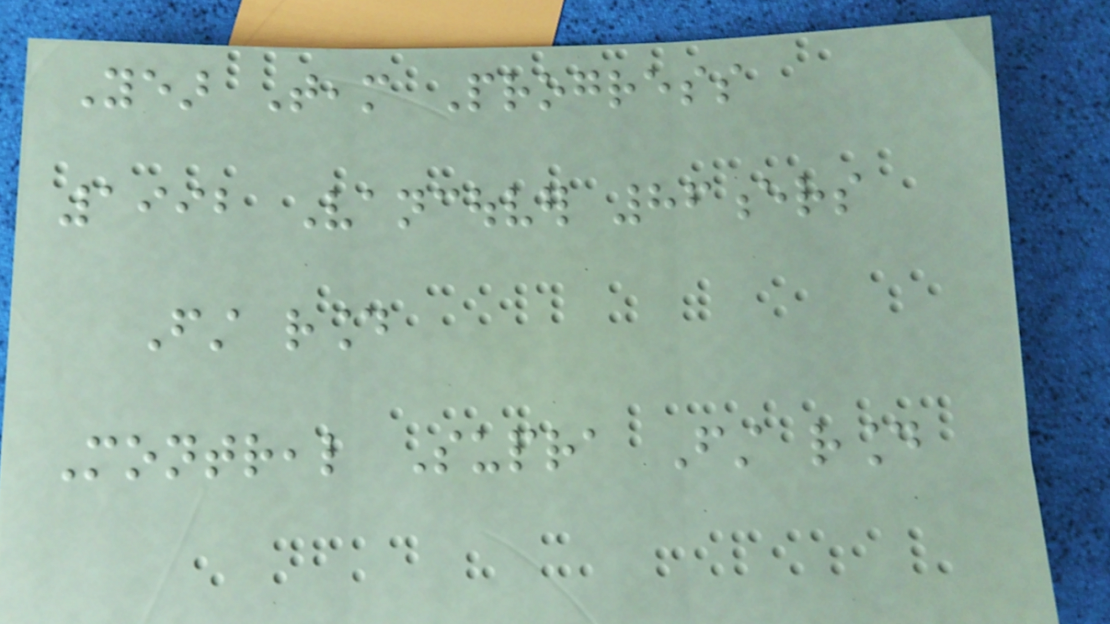Year Team Progress
1992 Vancouver 86ers
First round
Montreal Supra First round
